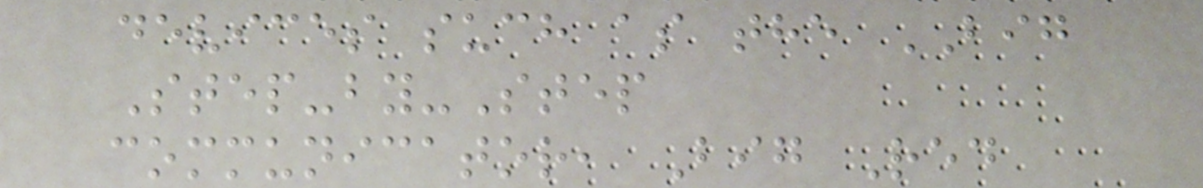devices such as the BIG
Step-by-Step
communicator, Big Red
